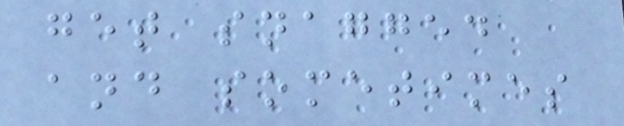get snagged
and sometimes
